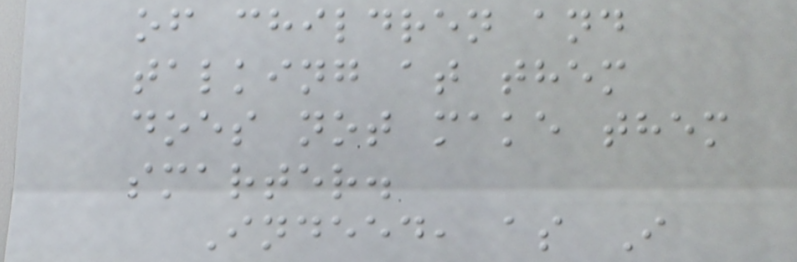of children and
talking at them
does not make them
smarter.
Indeed, as I
